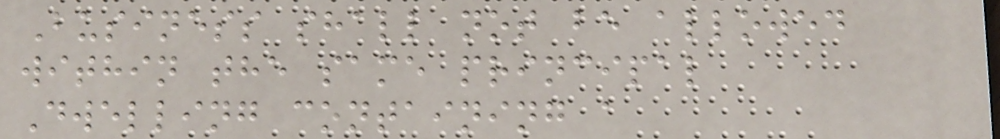Business shall not be allowed
within the same principal
Dwelling containing a
